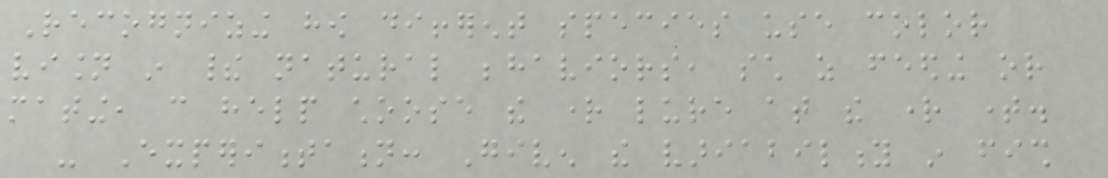Recognizing how different species use color
vision in their natural behaviors, such as feeding or
mating, can help choose the right lure at the right time.
- Experimentation: Given the variability in fish
